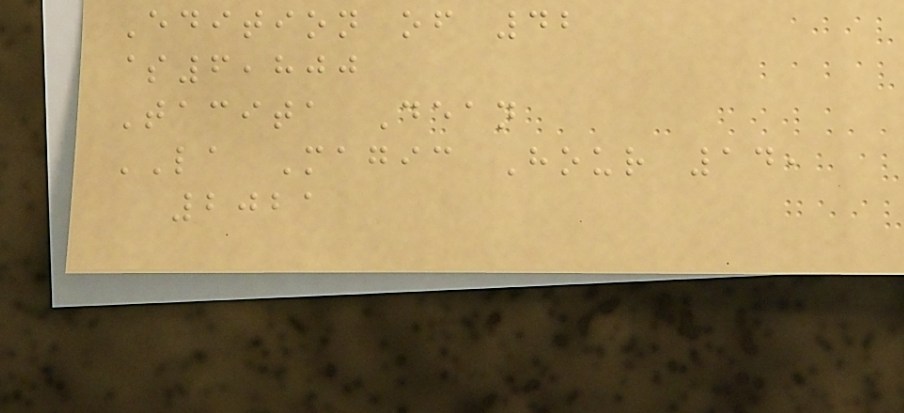Edition of 42
$6,800
Tacita Dean
LA Magic Hour 14,
2021
